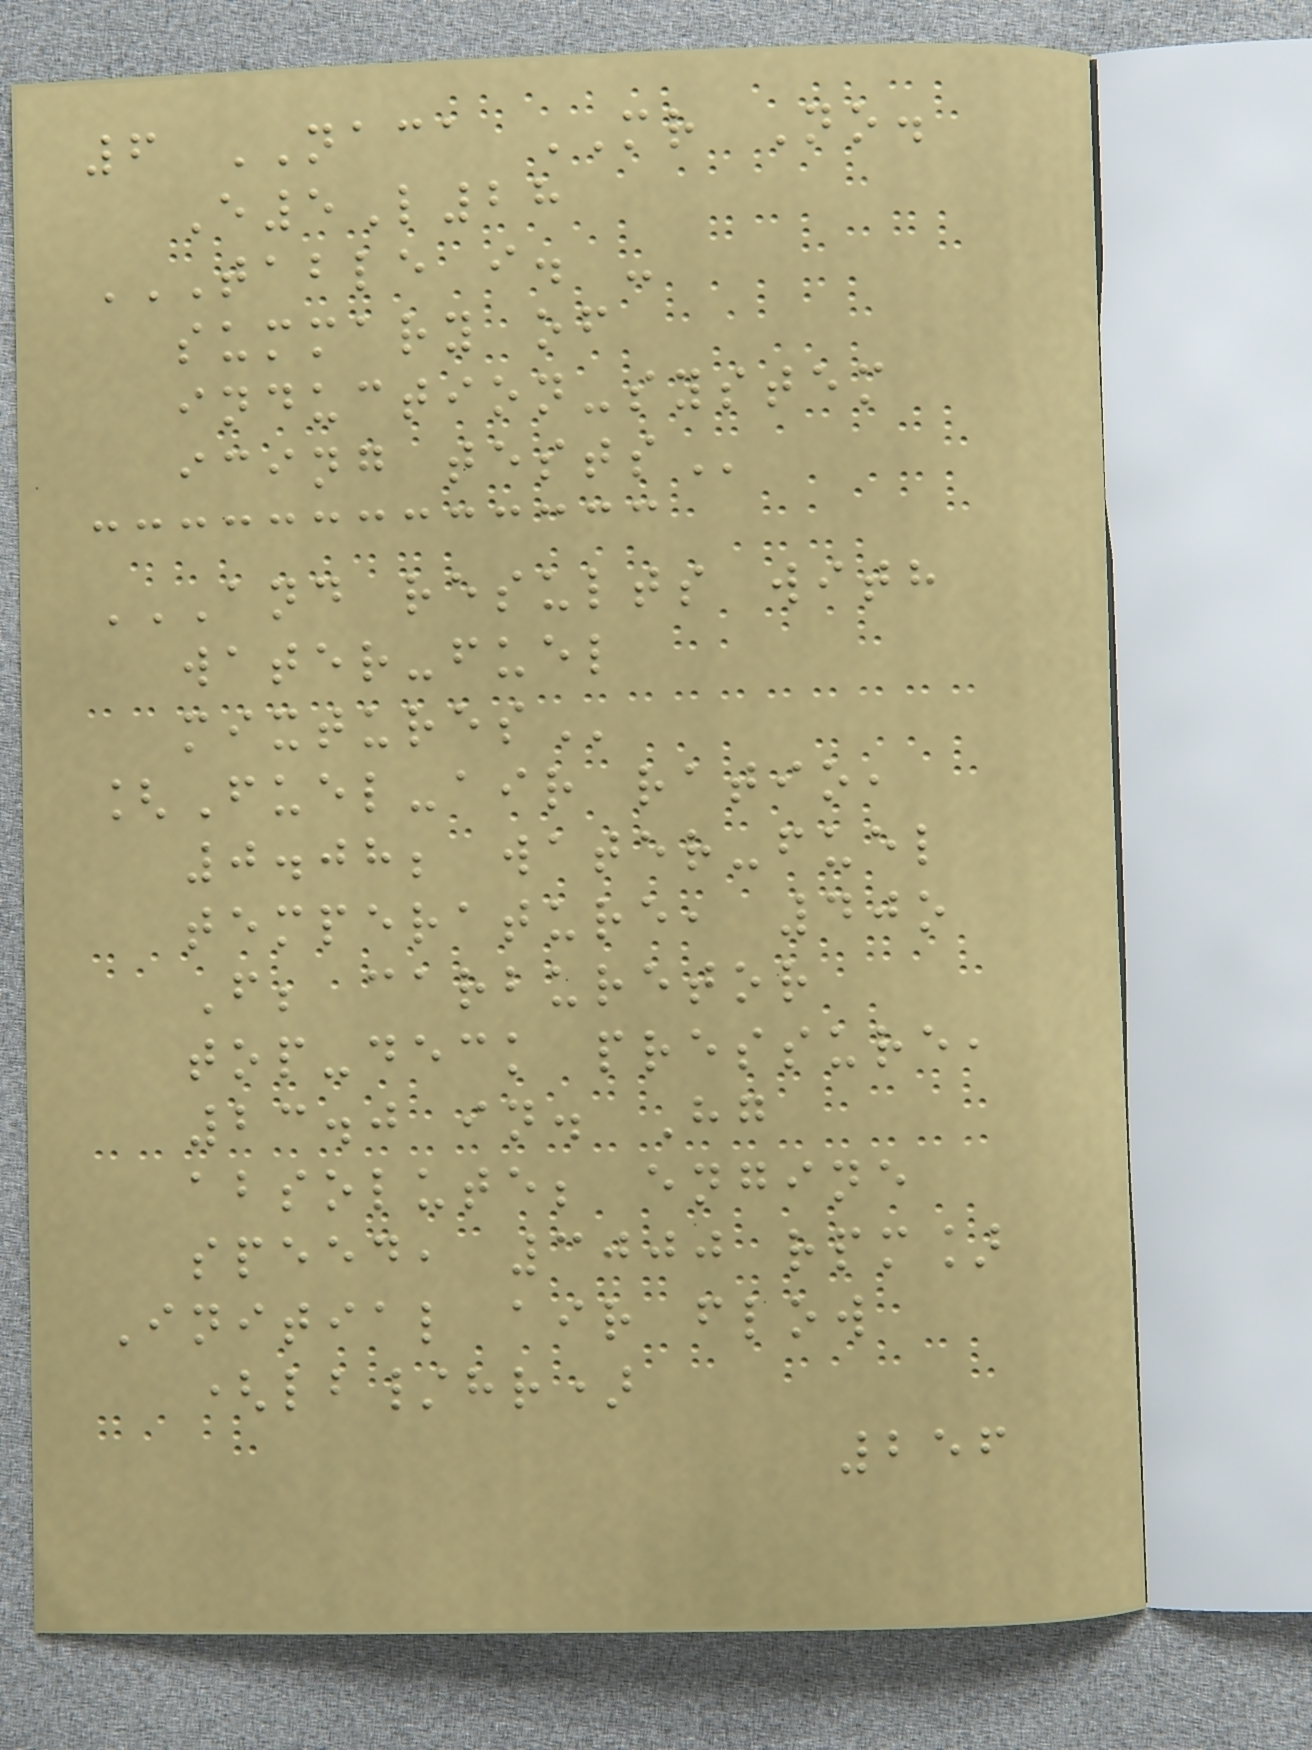6 NACA MR No.
E5L28
TABLE I. -
SUMMARY OF
INDUCTION-SYSTEM
ICING TESTS
AND RESULTS WITH
WATER-FUEL
MIXTURES
[Fuel-air ratio,
0.08; water-fuel
temperature, 40o
F; carburetor
top-deck pressure,
23.0 in. Hg
absolute; engine
speed, 3000 rpm]
Initial air flow
(lb/hr)
256
